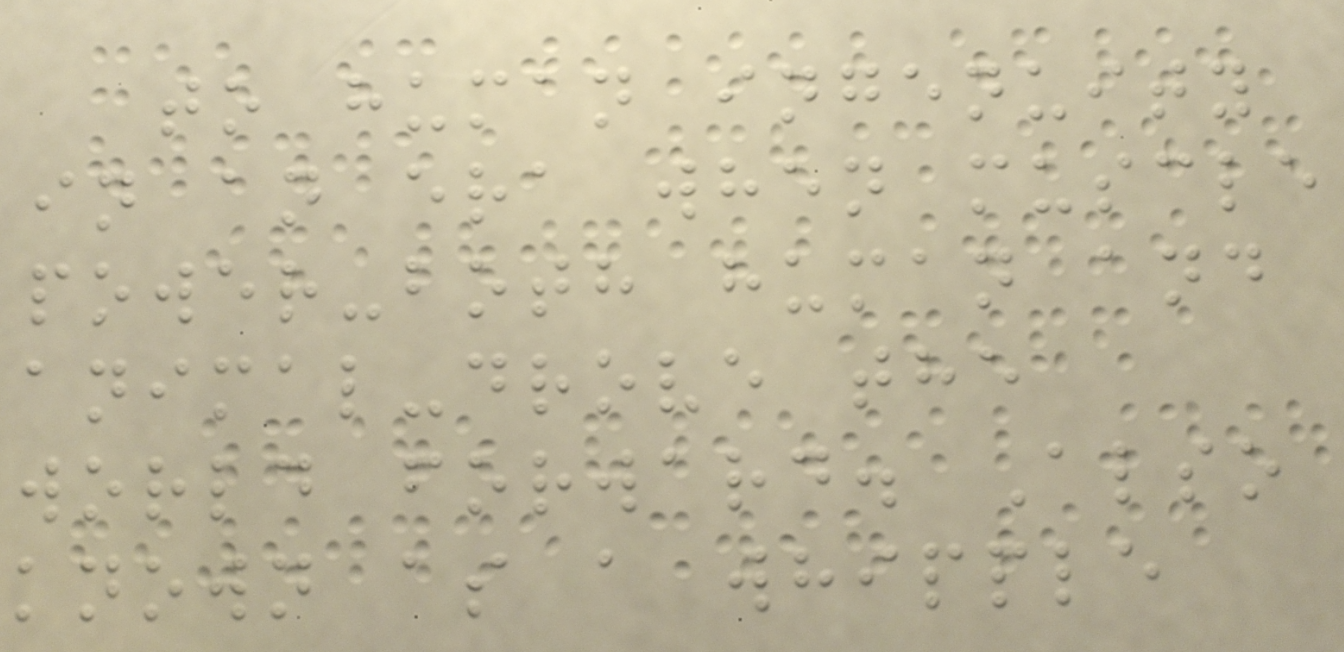to human ingenuity
in an era when muscle
power-both human and
animal-drove the
world forward. Also
known as a whipple
